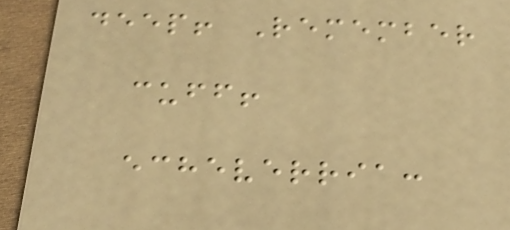deep! Remember
cuff!
echeverria:
